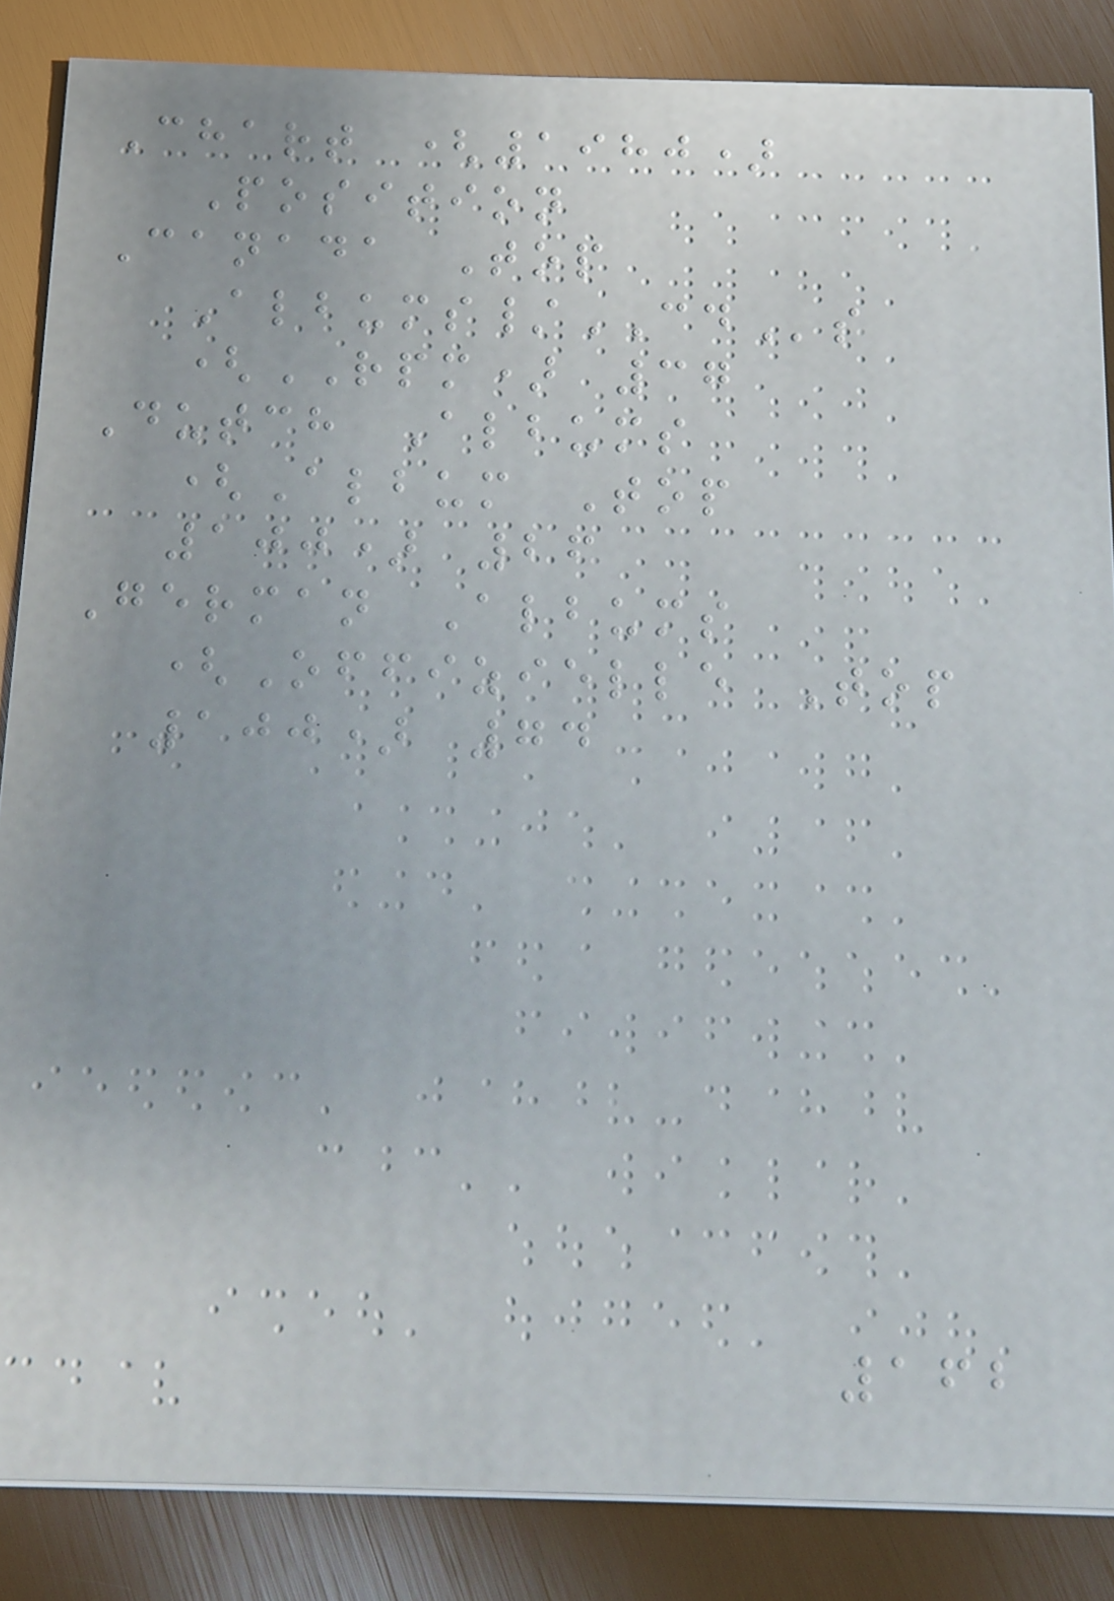Chart (1980)
Position
Canada Top
Albums/CDs
(RPM) 37
Dutch Albums
(Album Top
100) 26
German Albums
(Offizielle Top
100) 74
162
